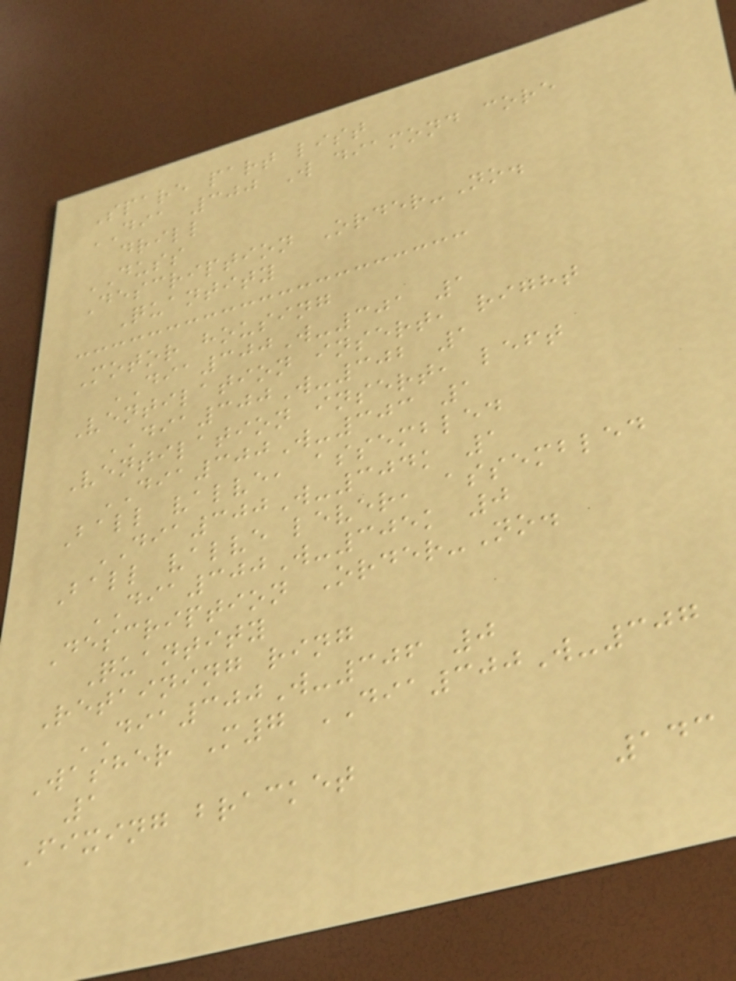Spare part list
DIA 300 W diamond core
drill
DUSS
Description Order-No.
Quantity
Motor housing
DIA300W-301 1
Ventilation insert, right
DIA300W-302 1
Ventilation insert, left
DIA300W-303 1
Ball valve, assembled
DIA300W-304k 1
Ball valve lever, assembled
DIA300W-305k 0
Description Order-No.
Quantity
Retaining ring
DIA300W-306 0
Washer M7 DIA300W-307
1
Fixing bracket
143
